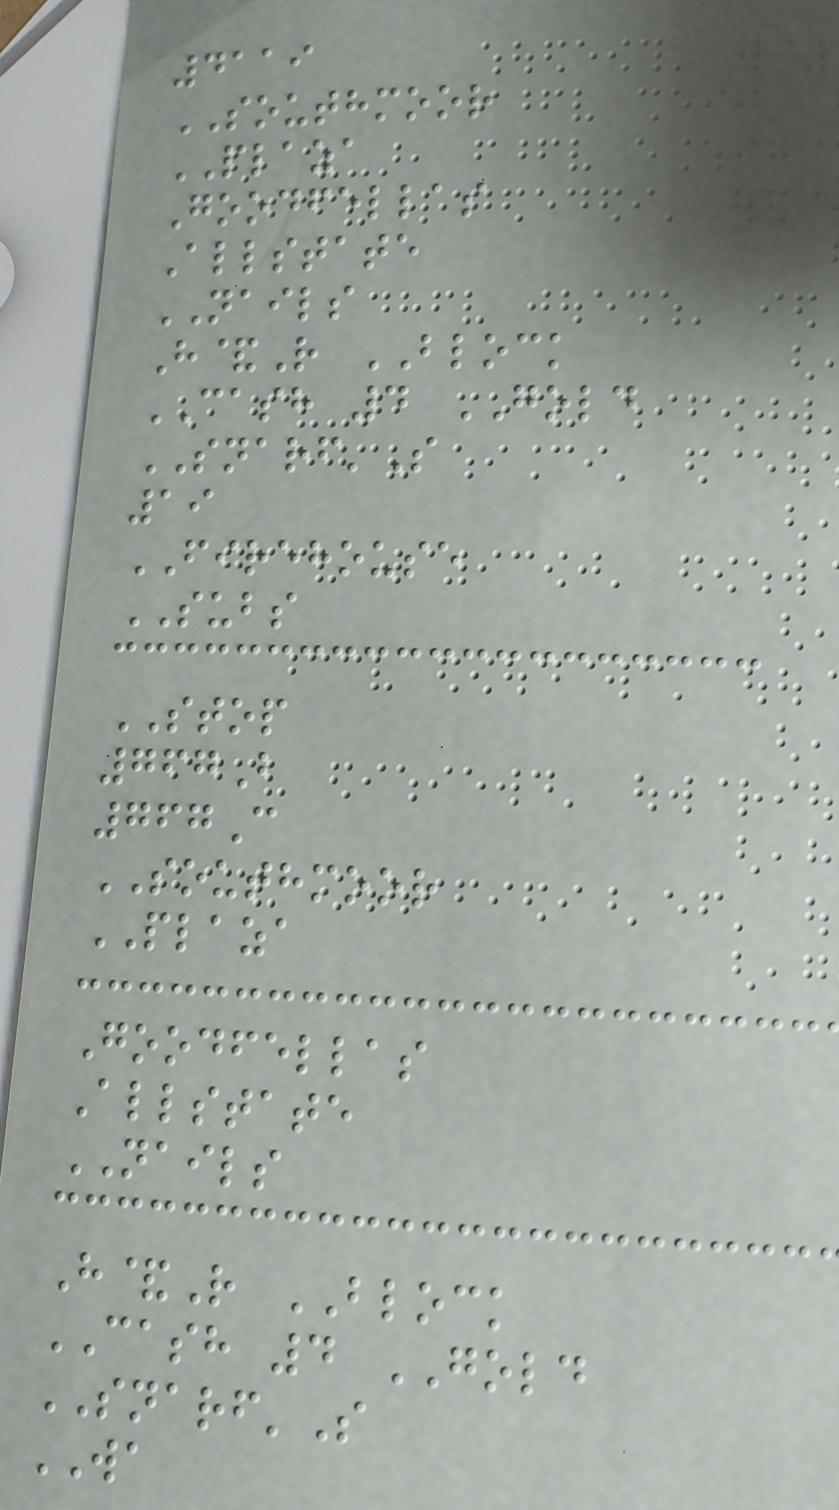4119
SOUTHMOOR
PLAZA
Goodfellas
Allstate
NAILS
H&R BLOCK
CASH 4 GOLD
SNARF'S
19
FIREHOUSE
SUBS
STOP
767B
767C
SOUTHMOOR
PLAZA
Goodfellas
Allstate
NAILS
H&R BLOCK
CASH 4 GOLD
SNARF'S
WA
